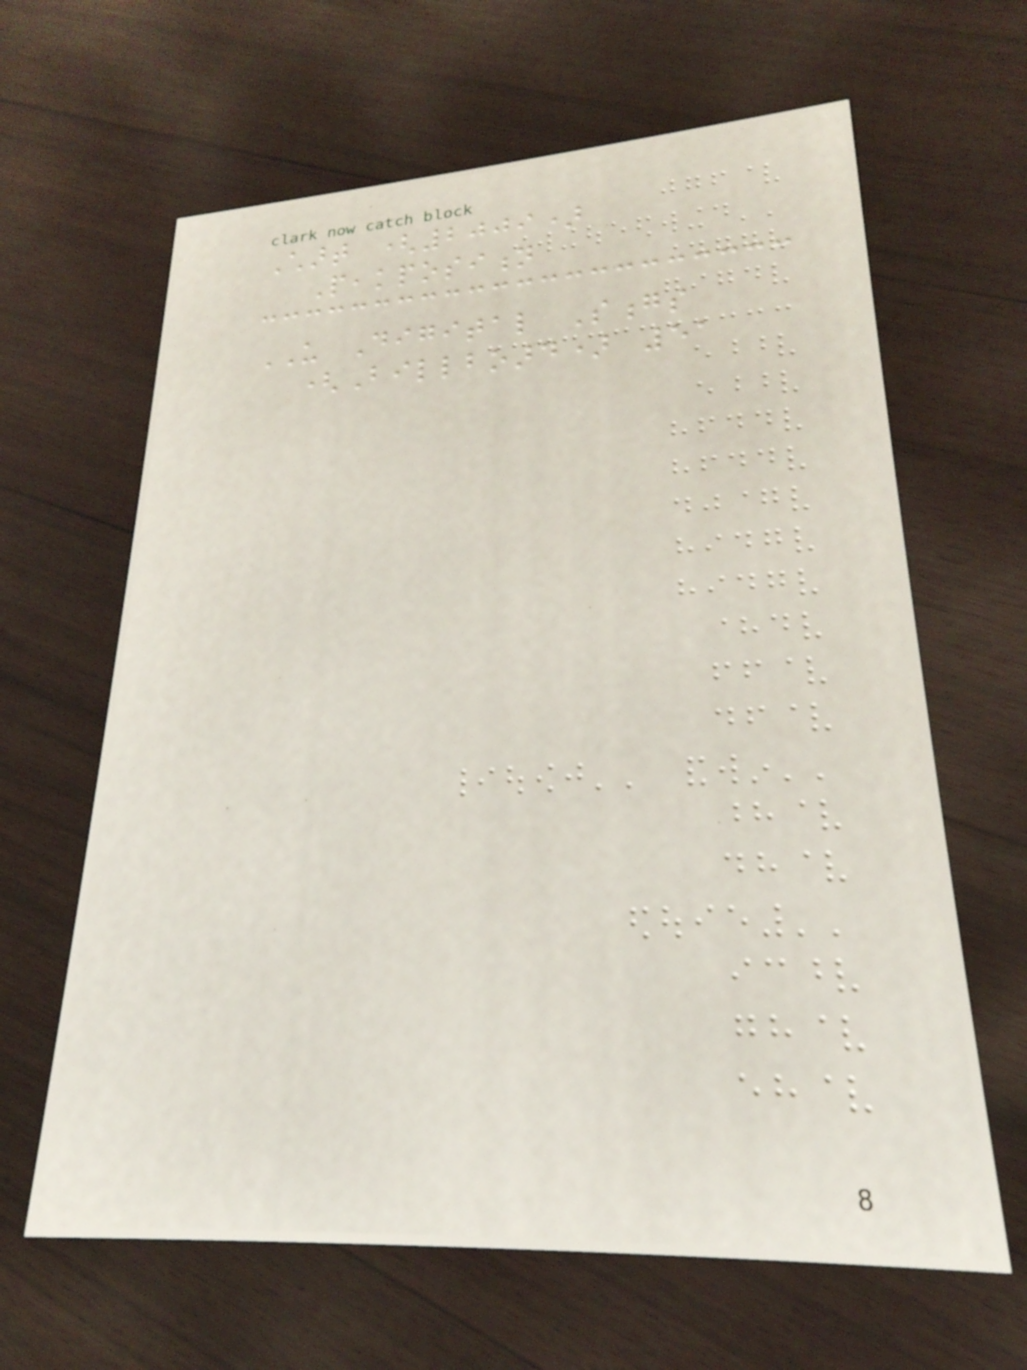Chart (2009)
Peakposition
US Digital Songs
(Billboard) 51
